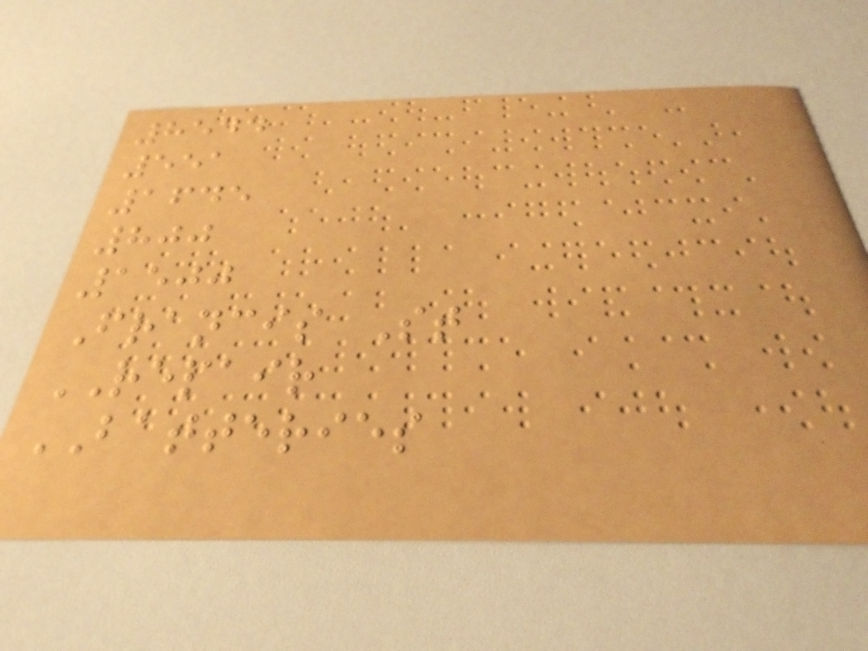8544
551
1645
800
1500
Francis St
REPAIR
BATTERIES
